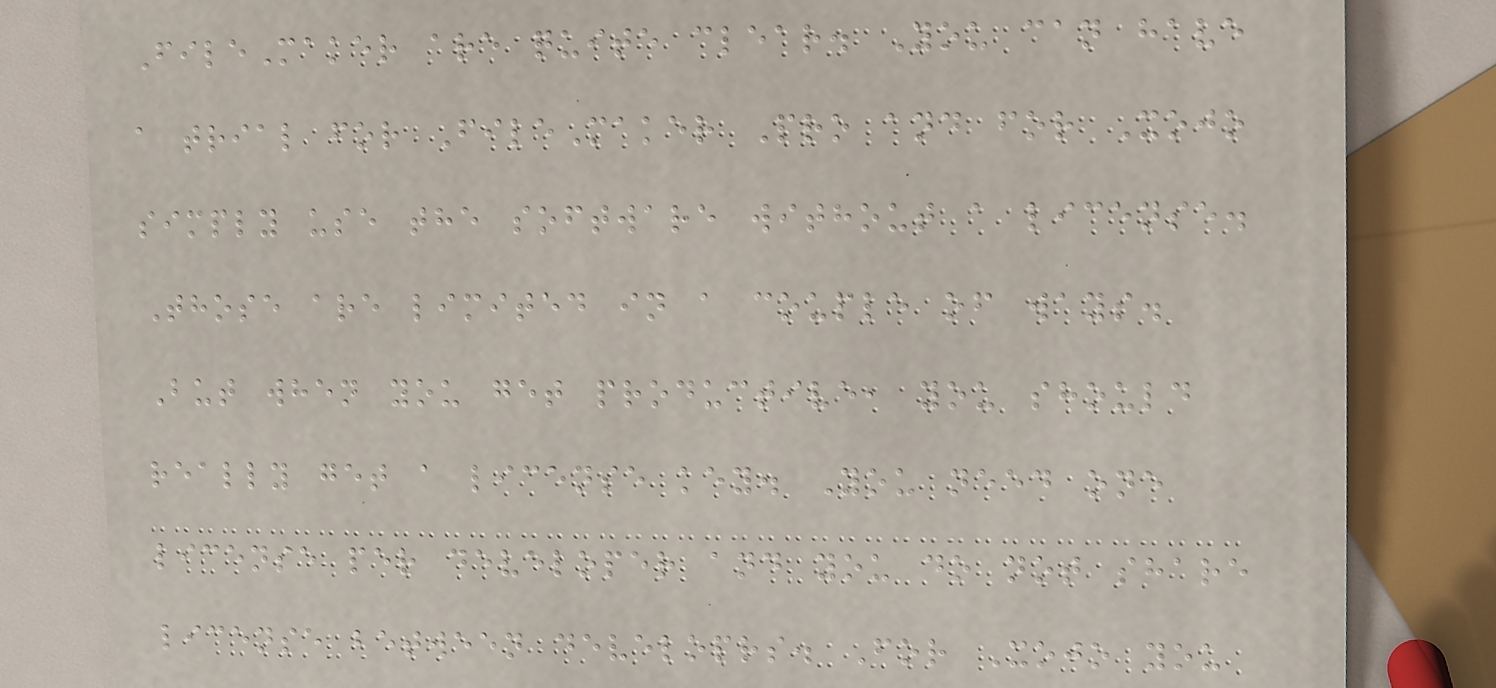FileMaker are quite clear. You can have
a trial for FileMaker Pro and for Xojo
simply use the software without a license.
Those are limited in a couple of ways.
But when you get productive, you should
really get a license key. You need one
license per developer and you do not share
license between developrs. For Xojo you
